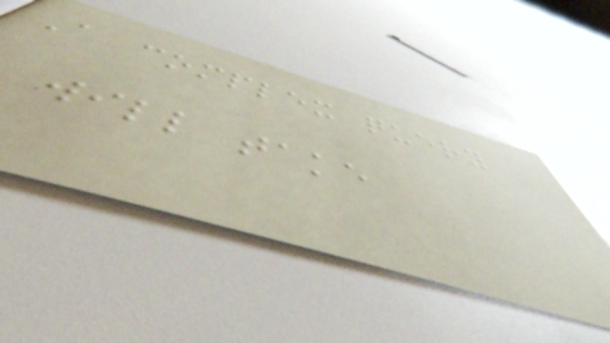A complex query
will take
